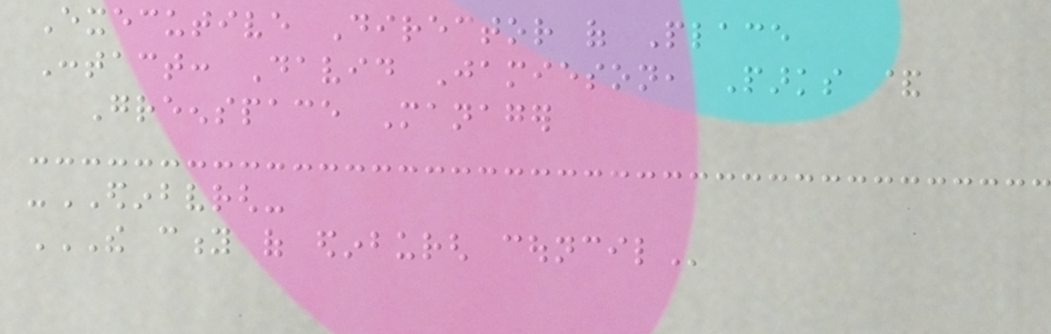Executive Director of Place
Contact: David Jamieson, Parks &
Greenspace Manager
-EDINBVRGH-
THE CITY OF EDINBURGH COUNCIL
